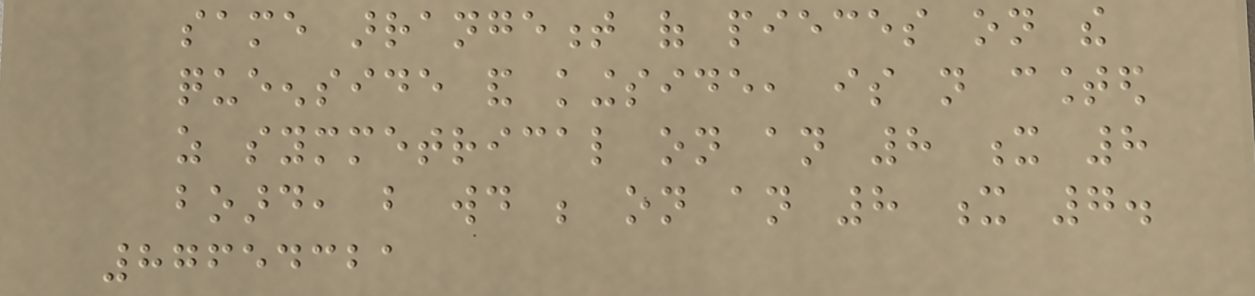same arrangement of pieces on the
queenside and kingside, is not counted
as symmetrical on an 8 x 8
board, but would be on an 8 x 7.
87654321
